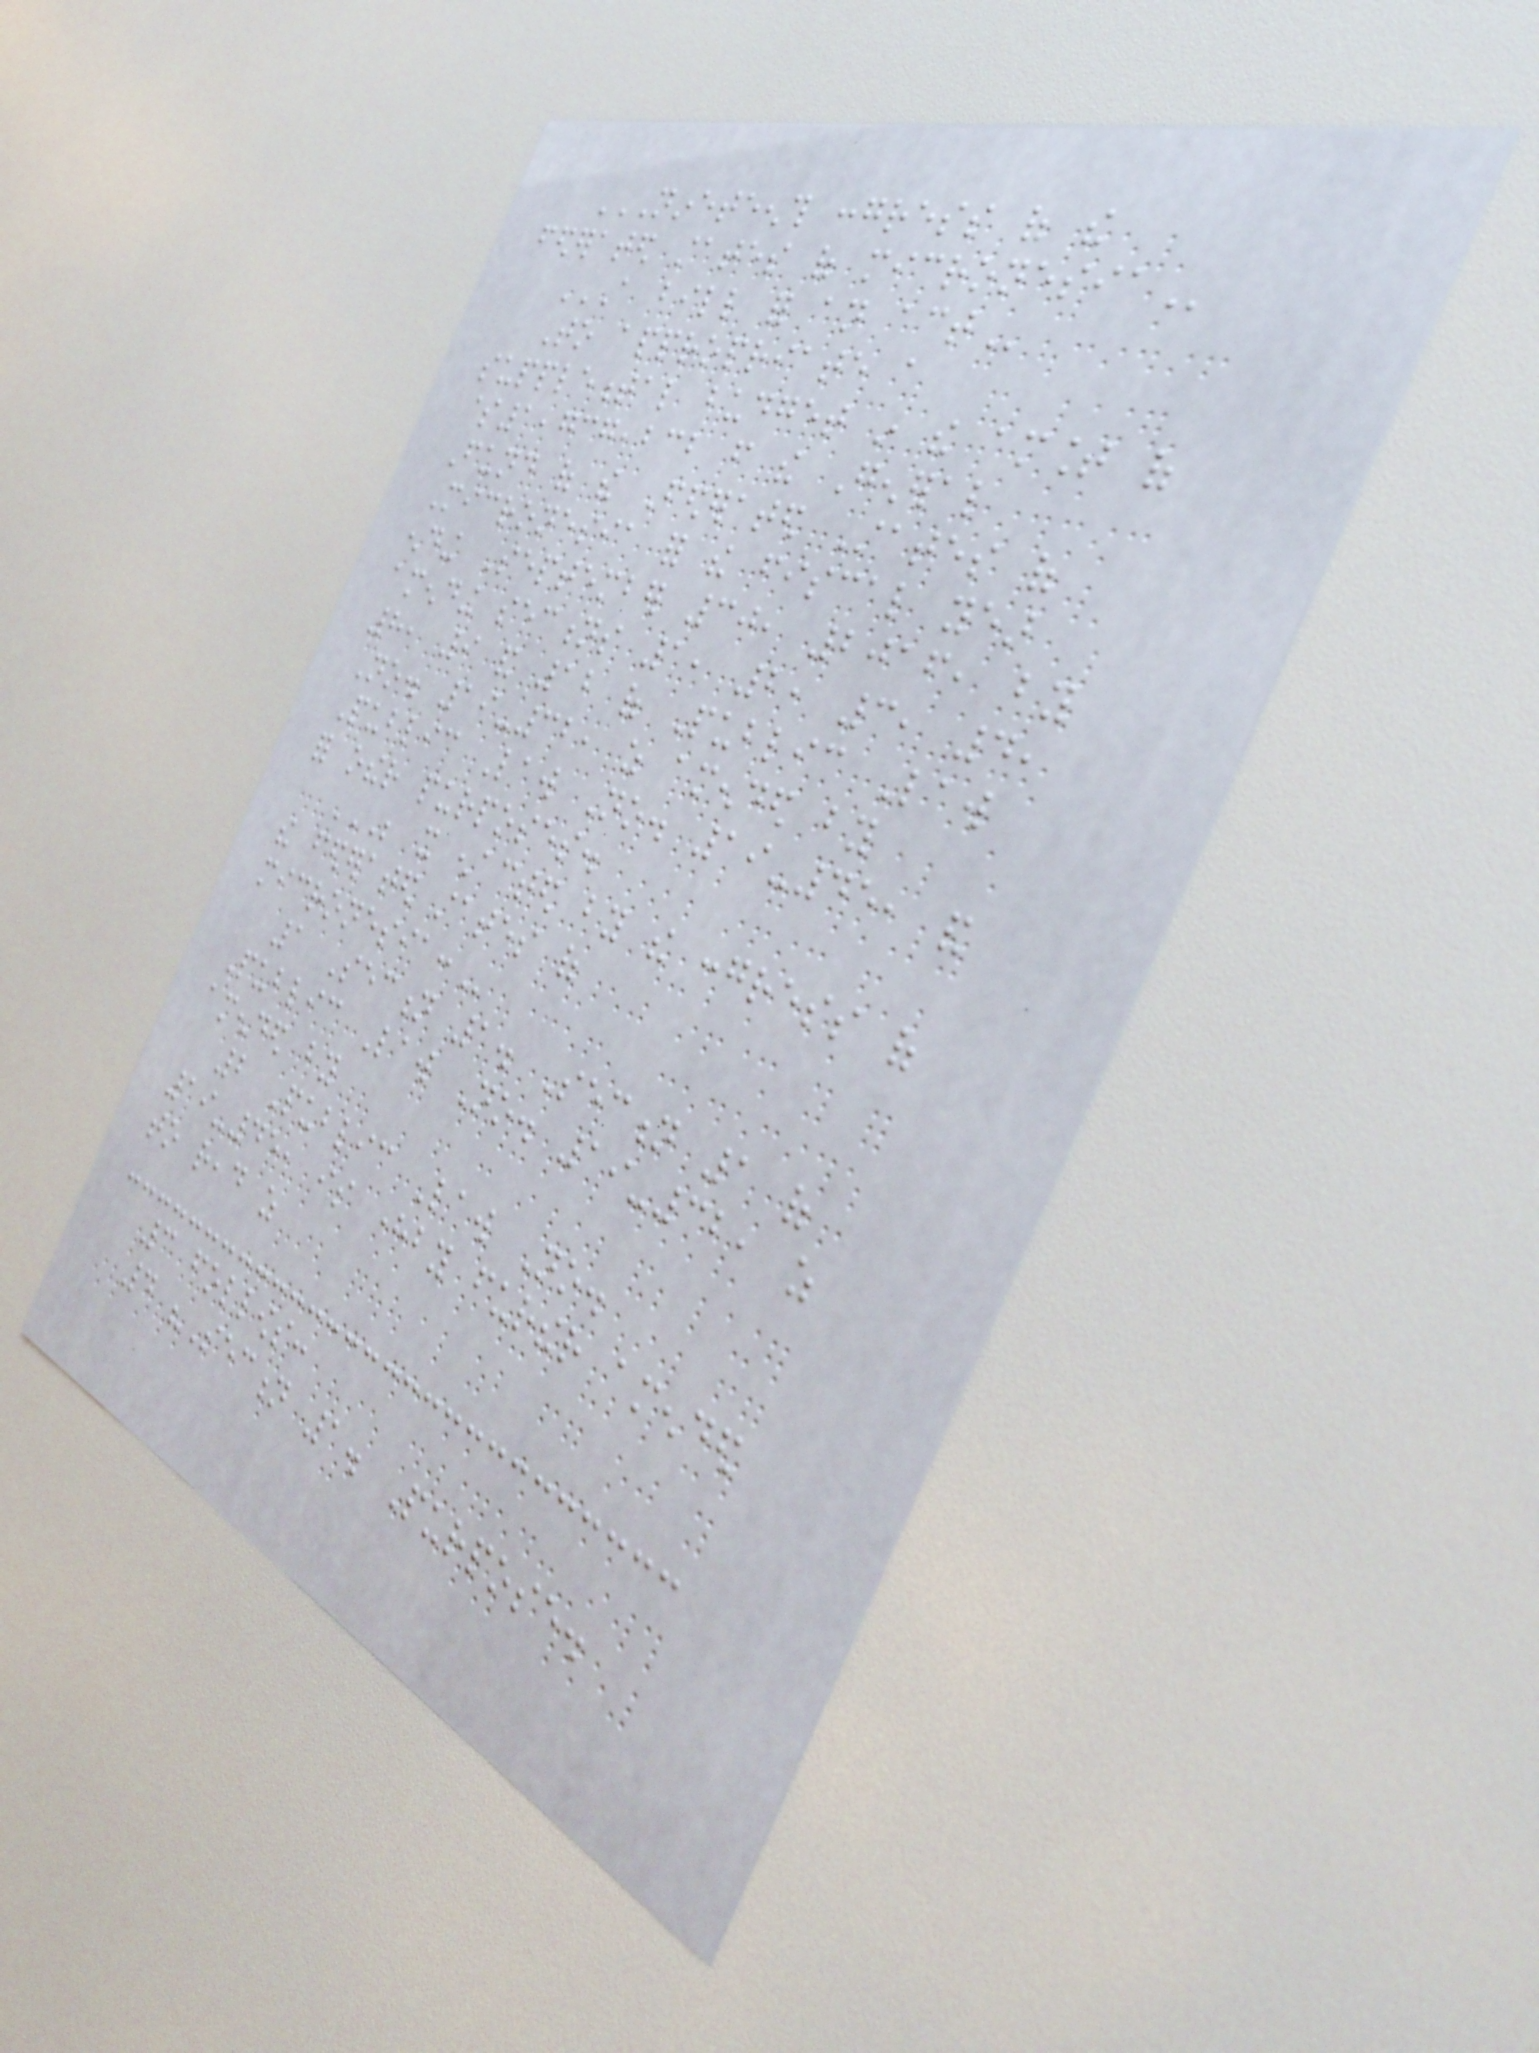NINETEENTH CONGRESS OF THE
FEDERATED STATES OF MICRONESIA
A BILL FOR AN ACT
To appropriate a
supplemental budget in the amount of
$1,737,232 from the General
Fund of the Federated States of
Micronesia for the fiscal year
ending September 30, 2016, by
amending sections 1, 2, 3, 4,
8, 9 and 12 of Public Law
No. 19-32, as amended by
Public Law No. 19-45, and
for other purposes.
BE IT ENACTED BY THE CONGRESS OF
THE FEDERATED STATES OF
MICRONESIA:
1 Section 1. Section 1 of
Public Law No. 19-32, as
amended by
2 Public Law No.
19-45, is hereby further amended
to read as
3 follows:
4 "Section 1. Purpose.
